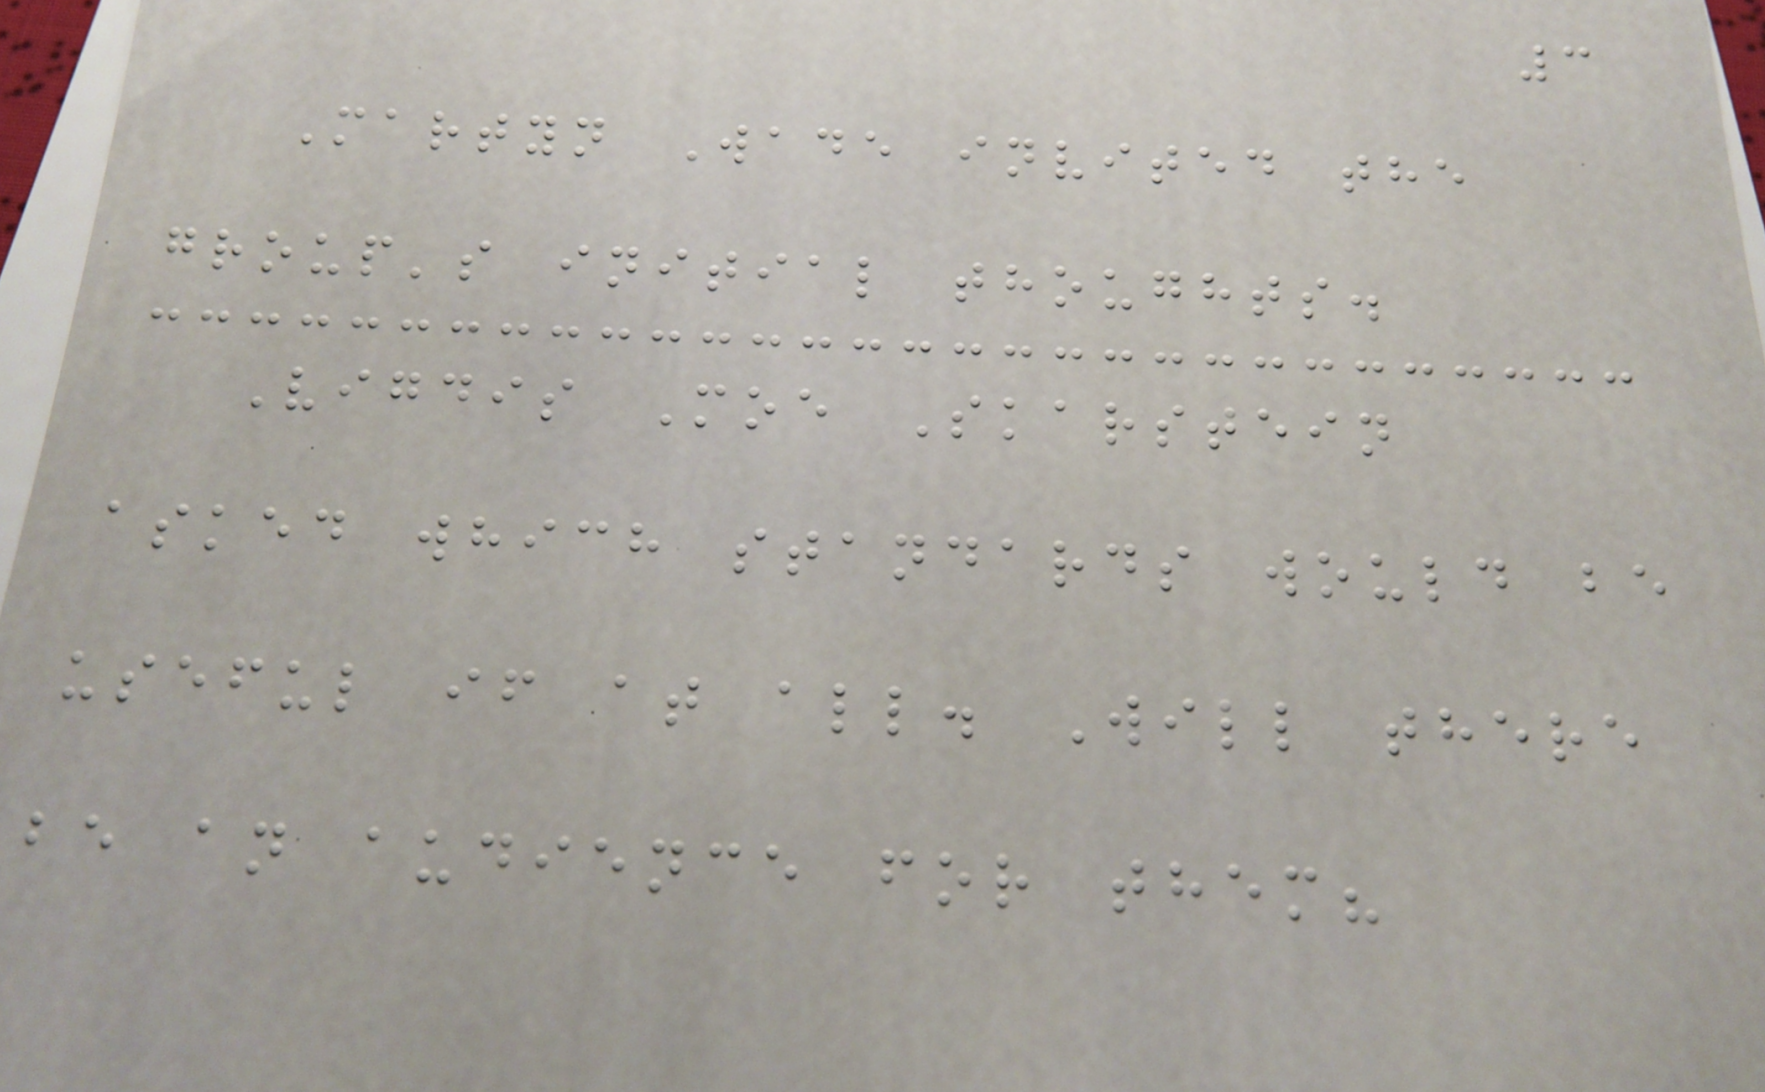3
Martyn Wade invited the
group's initial thoughts.
Vigdis Moe Skarstein
asked which standards would be
useful if at all. Will there
be an audience for them?
